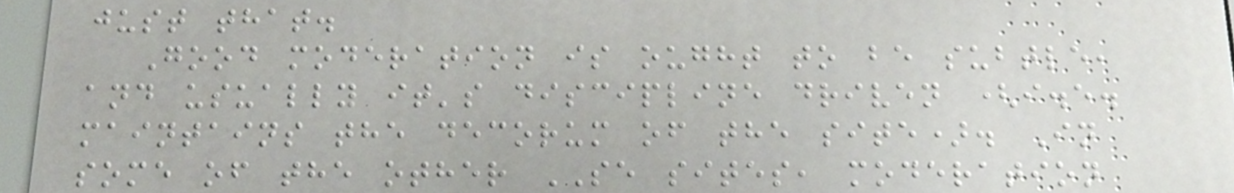just that.
Good moderation is ought to be subtle,
and usually it's discipline driven (i.e.
maintains the decorum of the site). In
some of the other SE sites, moderation
